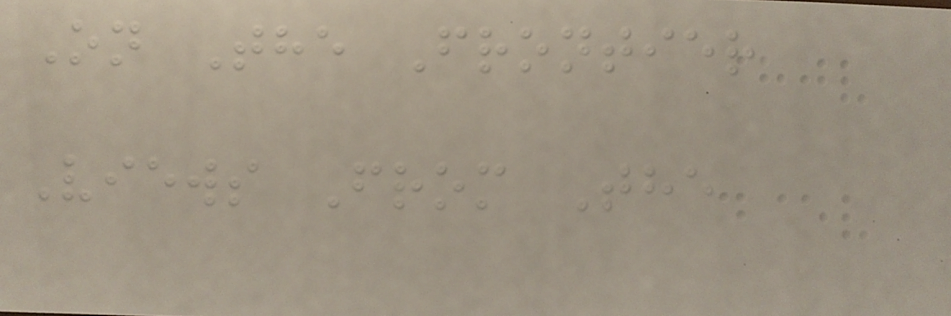On The Frontier
Views From The
